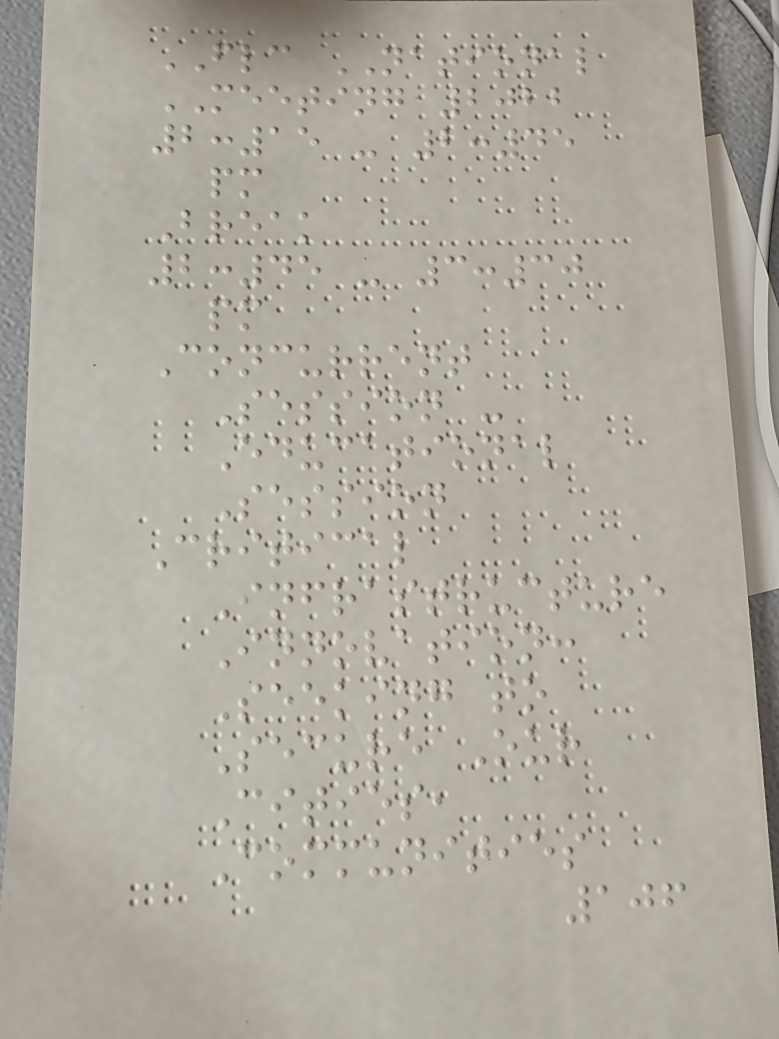FLC NATIONAL
MEETING 2022
2:15 - 2:45
pm
Break
2:45 - 3:30
pm
Concurrent
Session -
Educational
Session
Critical
Infrastructure
Innovation:
Seeking to
Secure Our
Cities,
Communities
106
